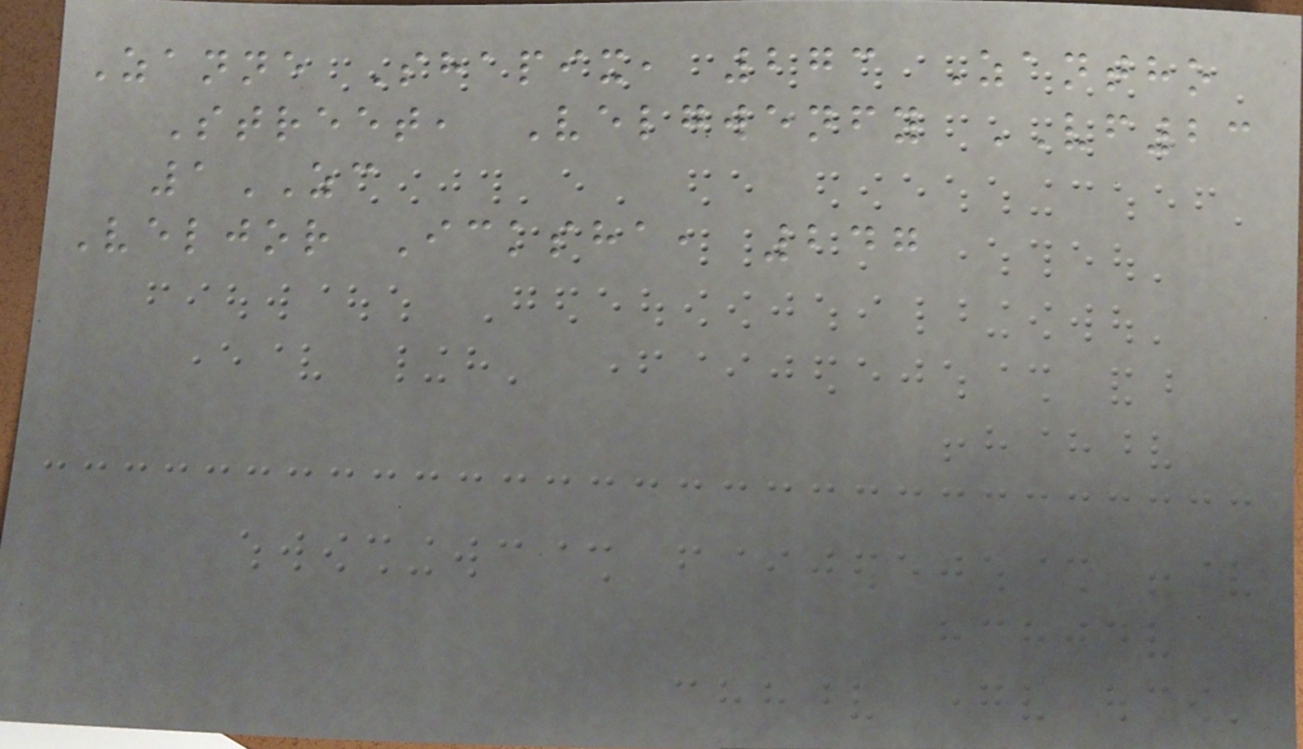Zanne Shapix, 273 Zantho
Street, Velgwenfy VF23
1ZC
Veljor Icksha, 247
